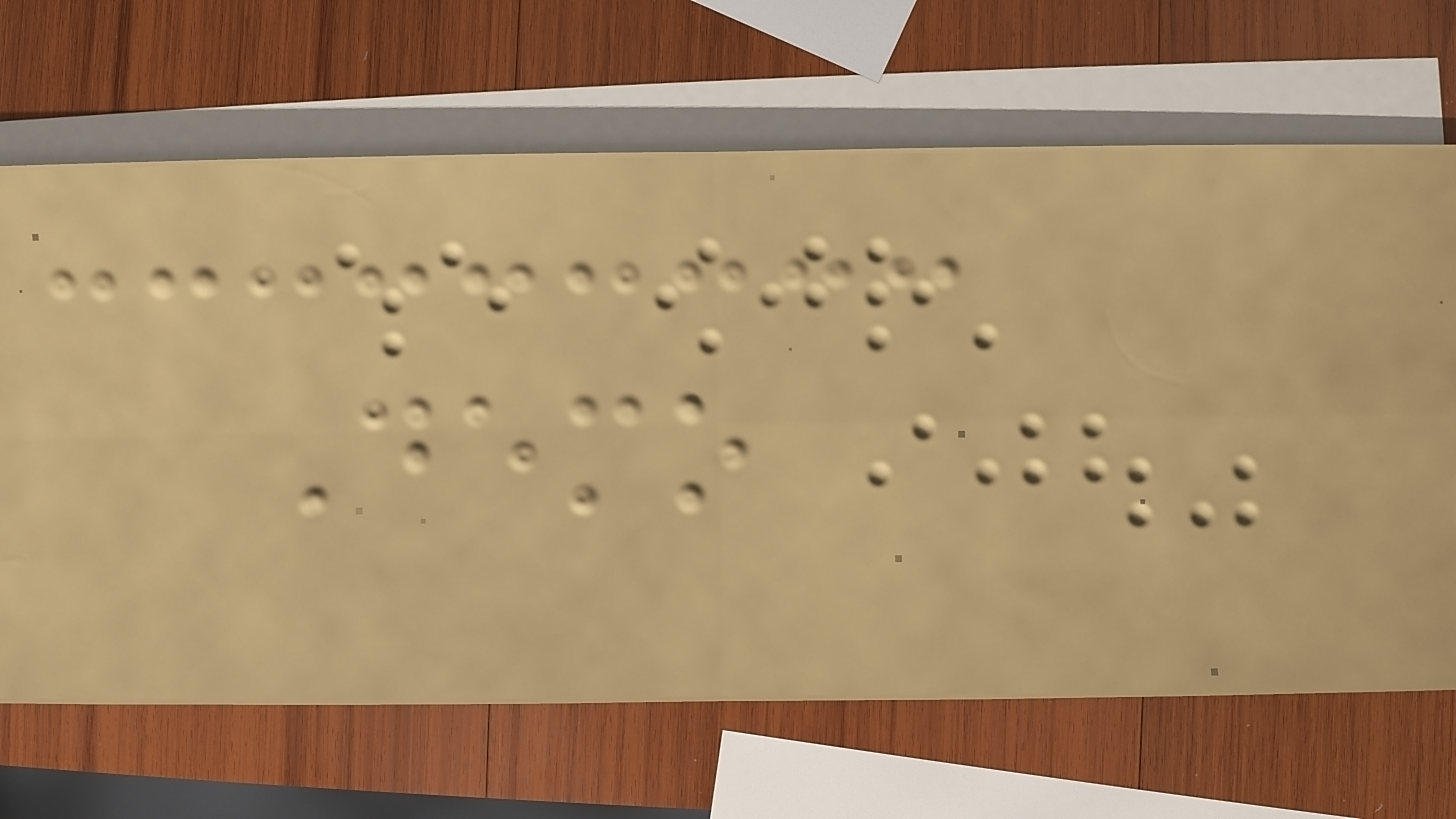Demo
